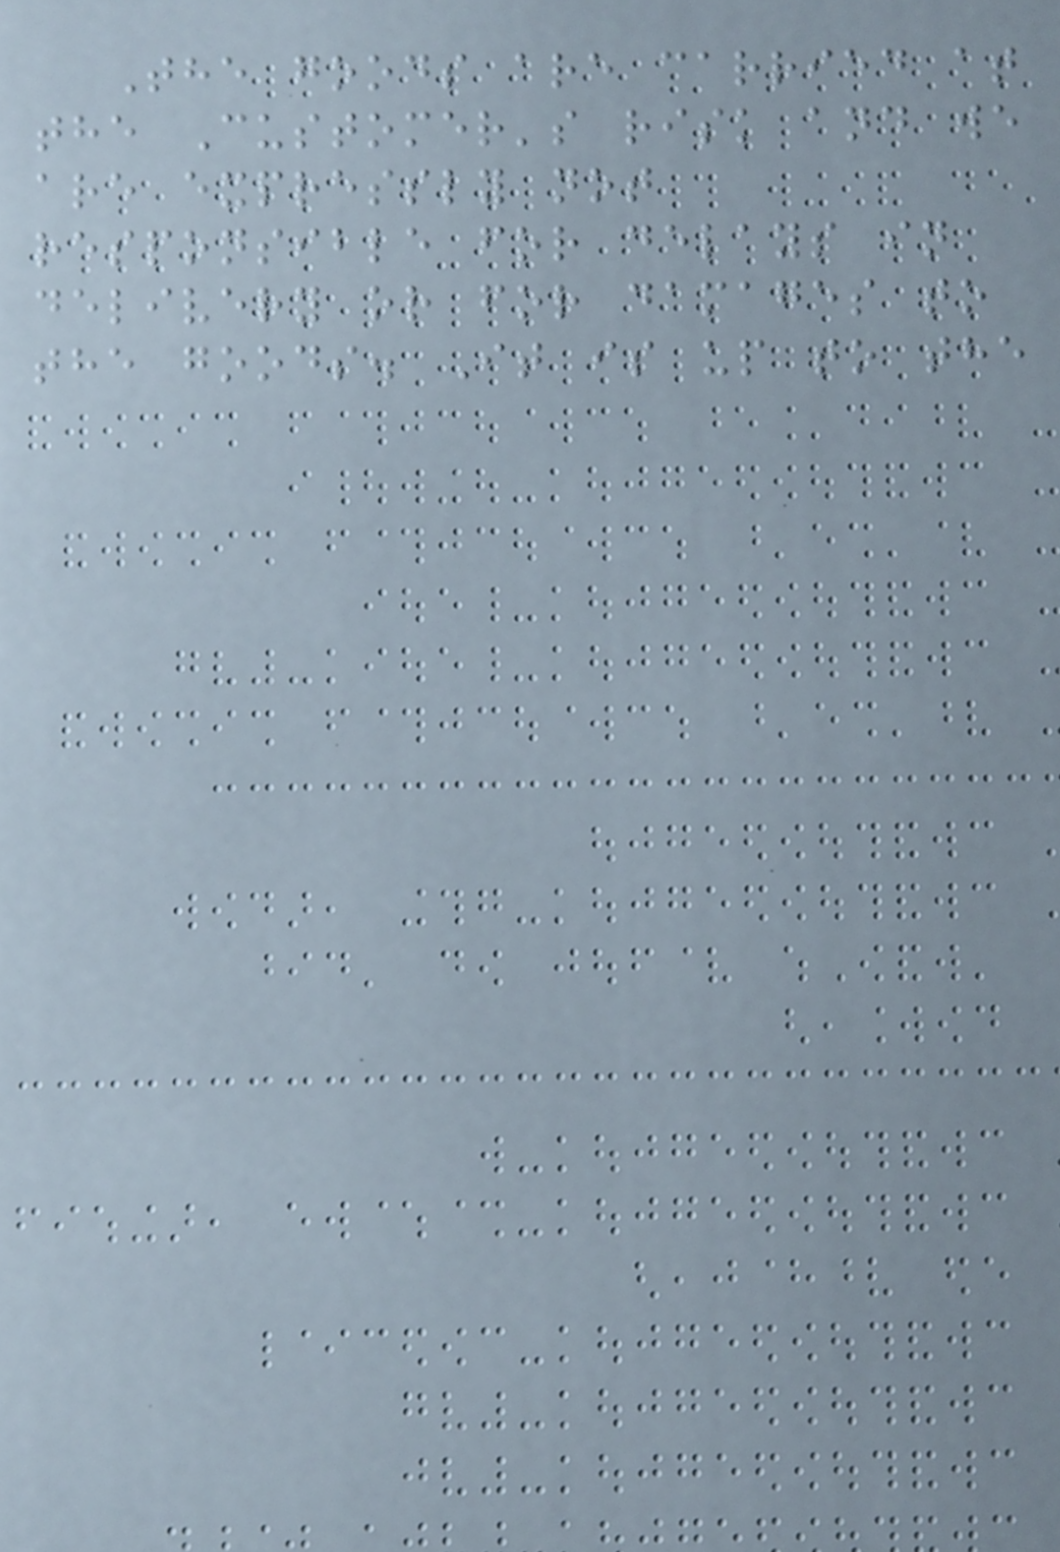The goods are carried at
the Customer's risk and we
are expressly not
responsible for delays in
delivery or for damages to
the goods. It is up to the
